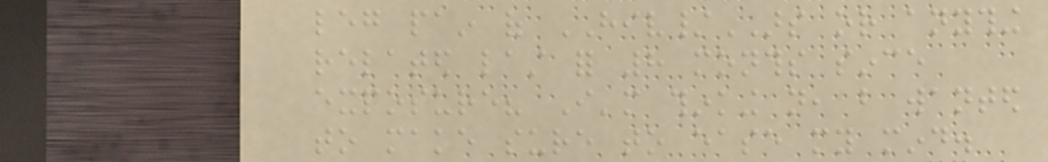leg pain of HIV/ARS or anything
related last for 8 months since
exposure? I'm thinking not, but wanted
to make sure to ease my mind.
